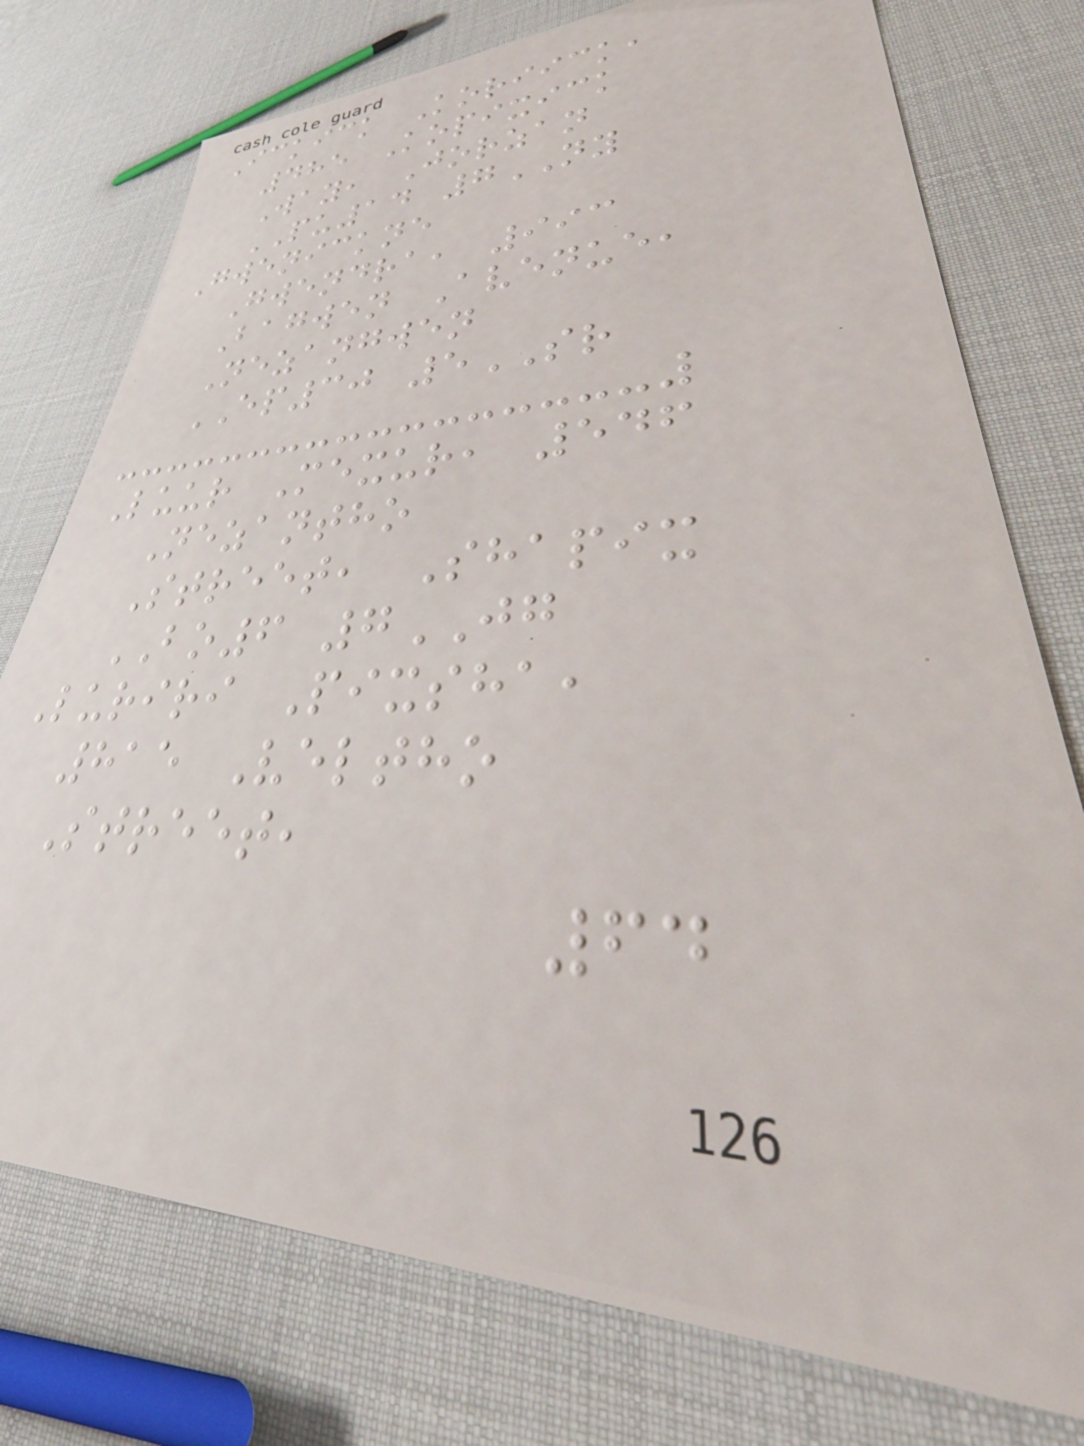Ickick Koriick,
485 Kopixick
Way, Jorzan
PU14 7NY
Gwenickne
Gwendra, 993
Bagwen Avenue,
Nezangwen
EP30 5SR
Luur Mexur, 546
Nezantho
Street, Shapix
BO6 7JG
Luriri Pixsha,
815 Veltho
Street,
64
